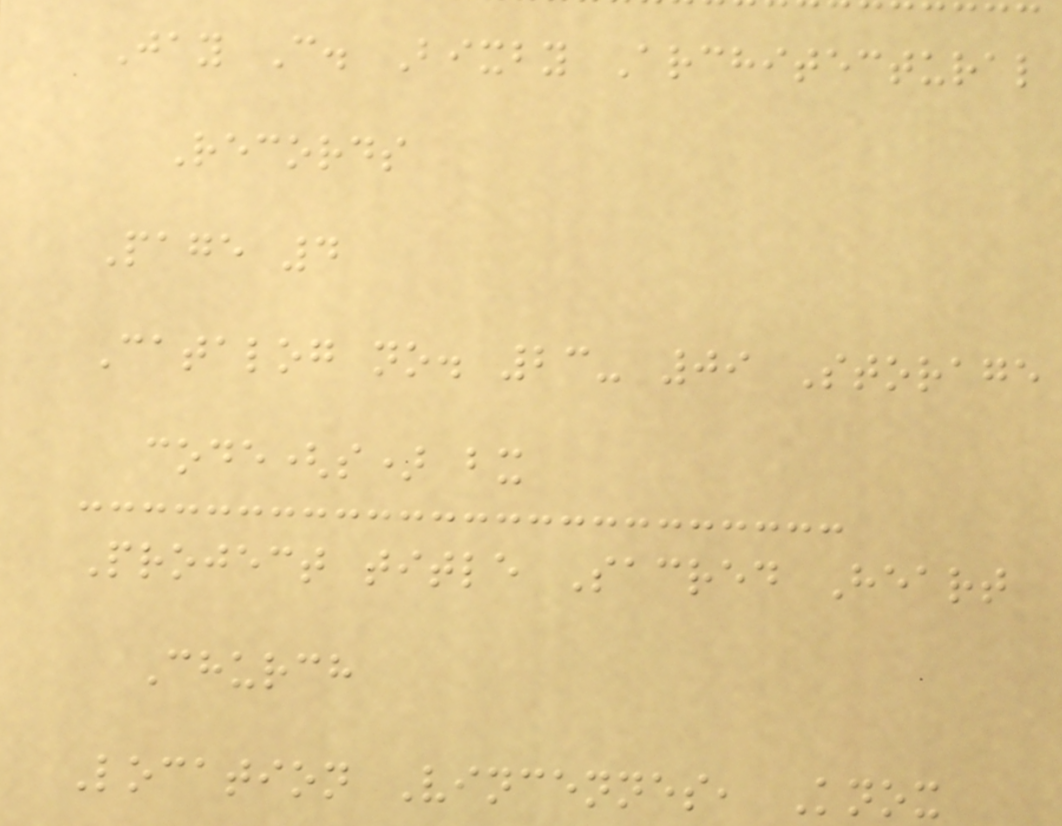Jay C. Bixby Architectural
Records
Page 4
Catalog no. 23- 09 Storage
code(s) bx
Project title Sacred Heart
Church
Location Vincennes, Knox
